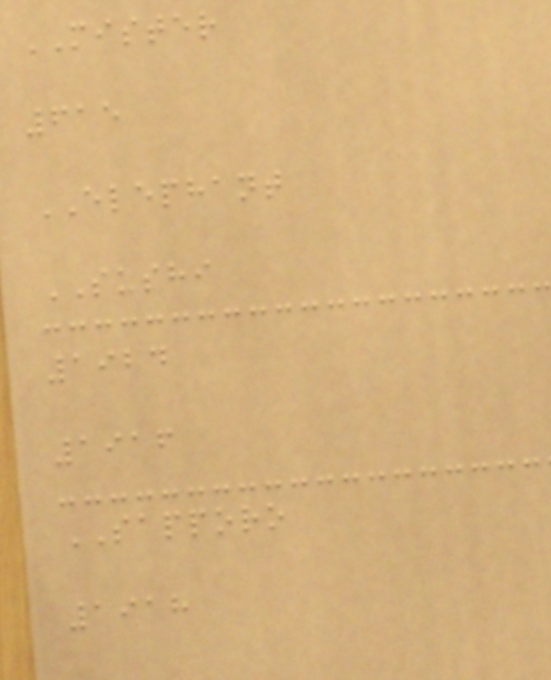MISTER
615
ELEPHANT
SUSHI
1924
1916
SAPPORO
1918
